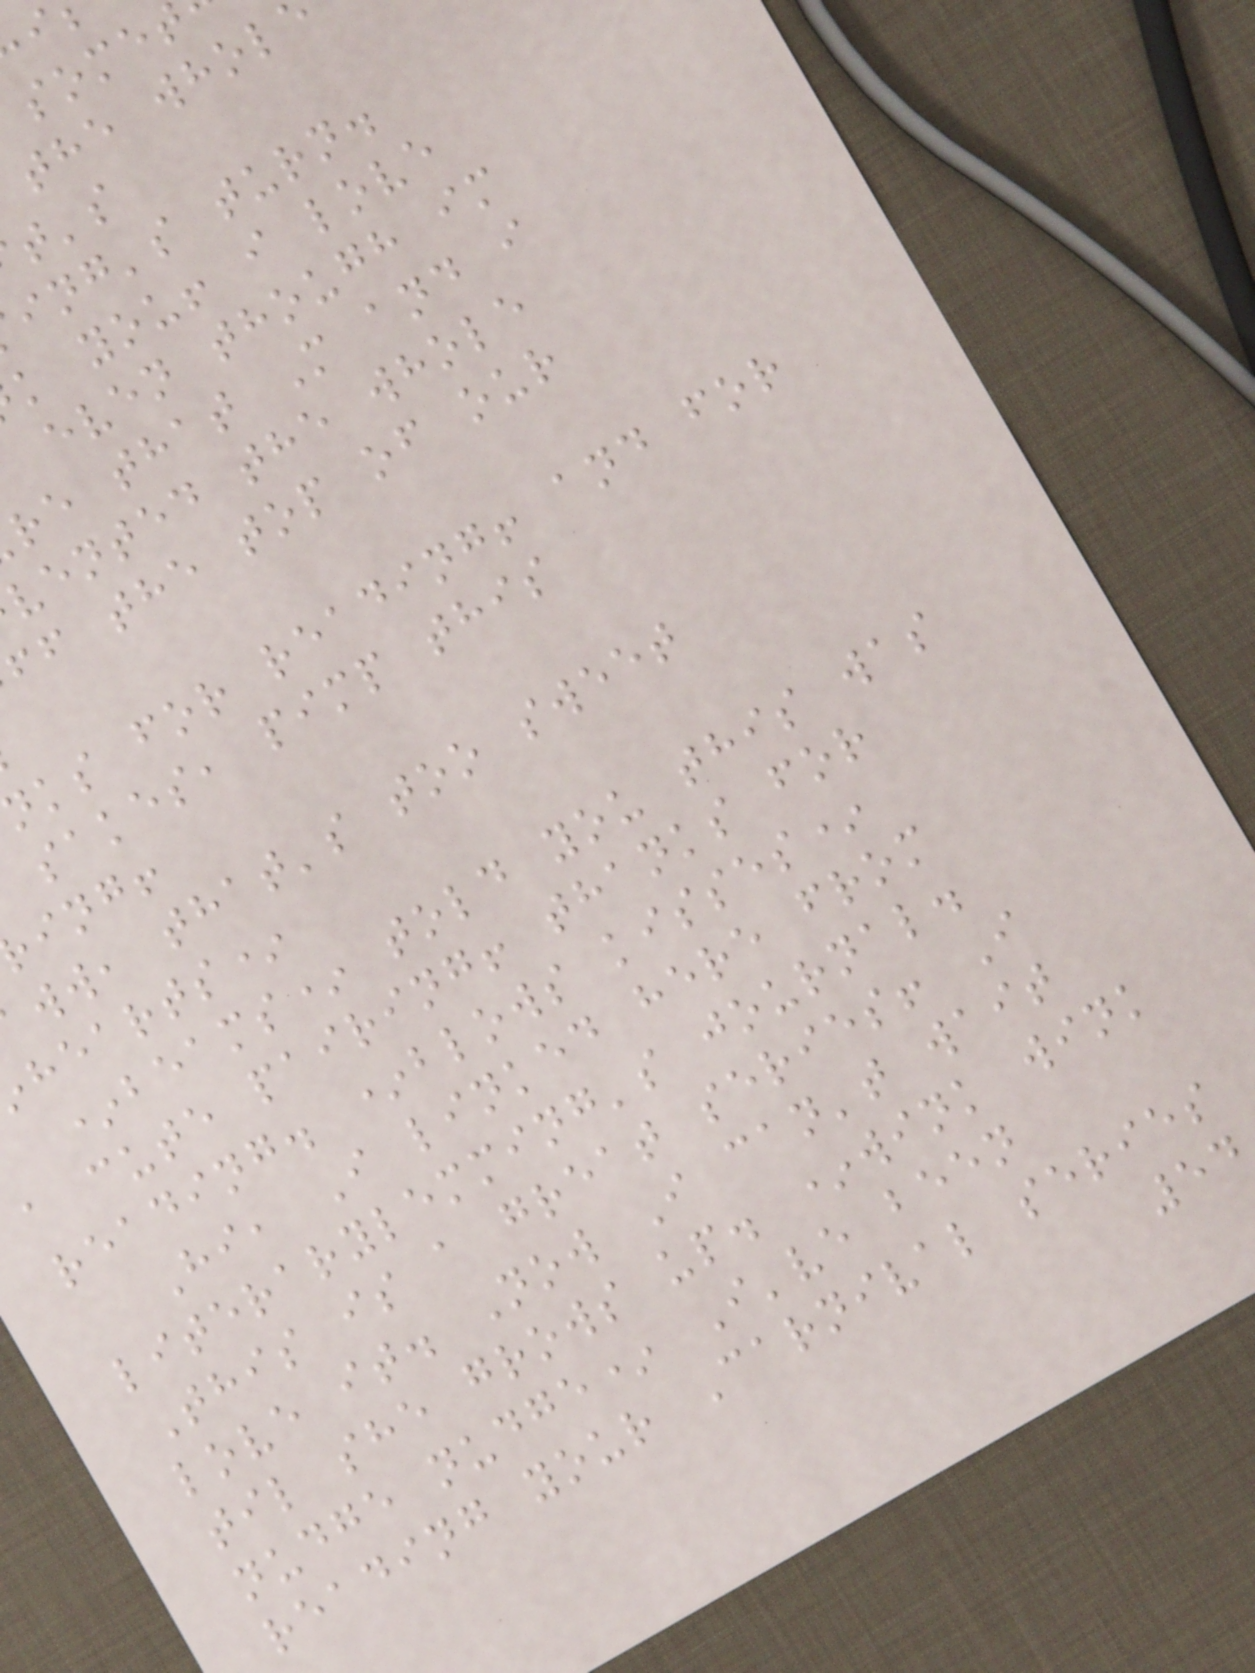the whol
ing's turn.
k you! i love
even though im
re that M and i
vented the whole
ff the top of our
nks for reading! and for
sakes, pimp this
ing!
ww, that's too sweet
hearts*
*beams* told you this was
a cute pairing! thanks for
reading. *blows kisses*
Hi, I linked here from
literarylemming's journal.
This is a great series! I
love it. Now I can't wait
til she grows up. *wink wink
nudge nudge* I've been
reading your Carnival series
54
